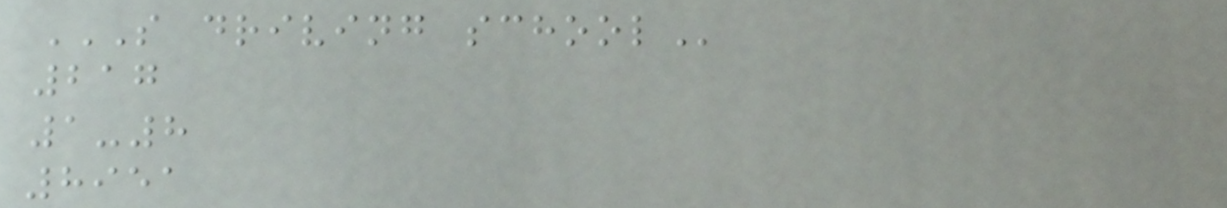S DRIVING SCHOOL
217
1-8
8951
